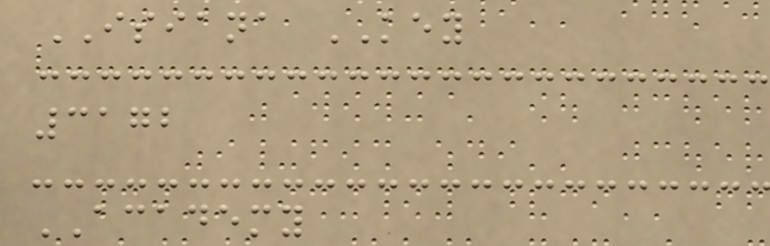ISIANA KEY
3172
ACADEMY
